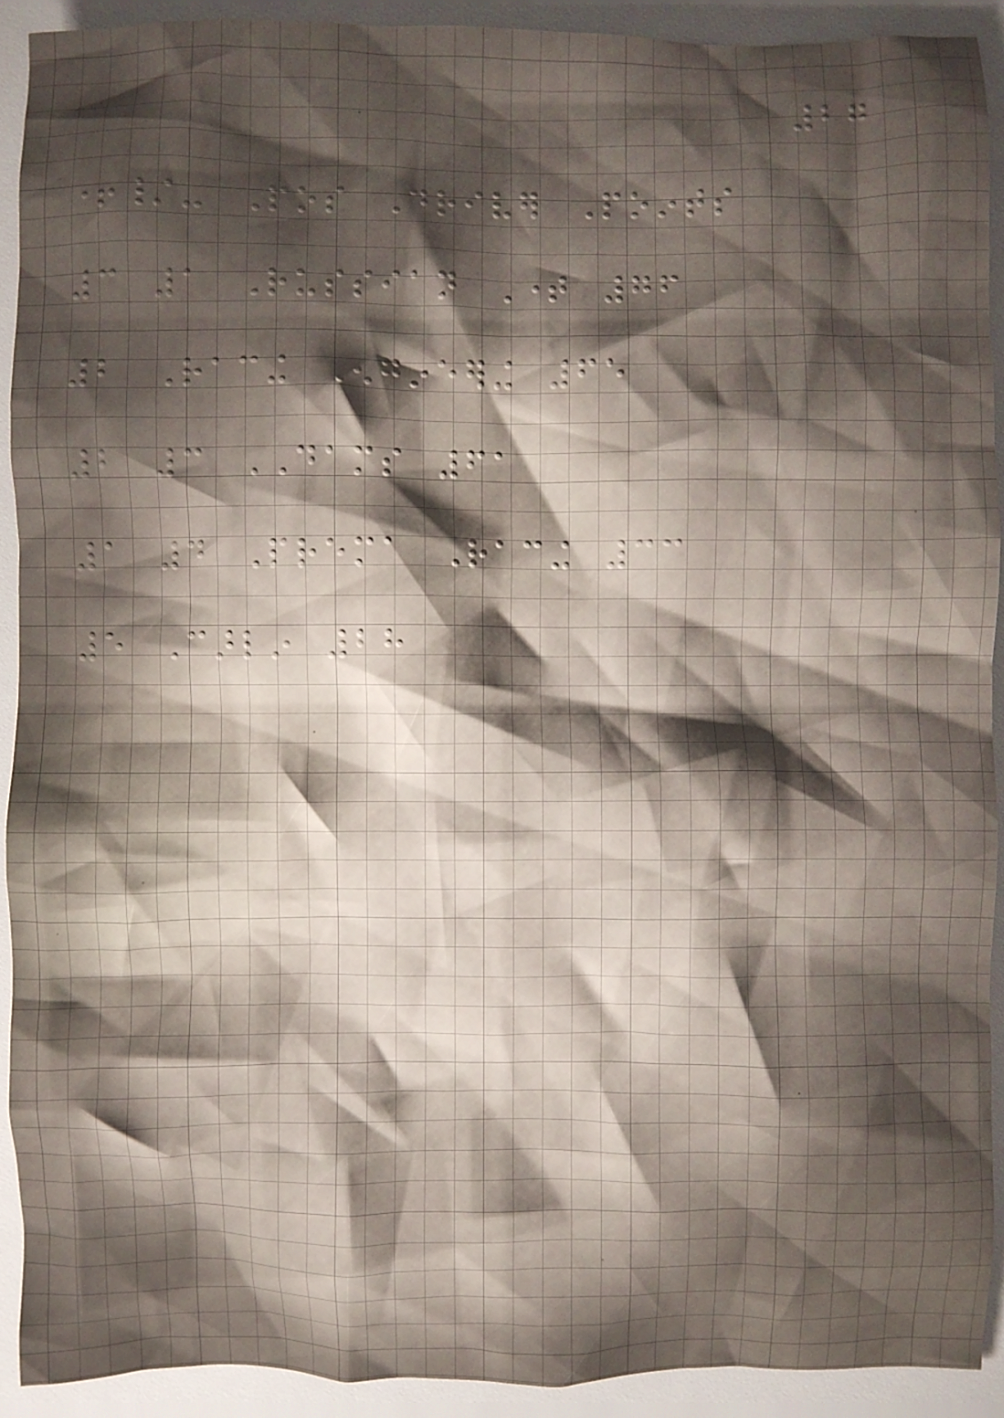27
+/- Pos Driver Points
3 1 Russian Time 76
2 Racing Engineering 65
2 3 DAMS 61
1 4 Prema Racing 33
5 Carlin 28
